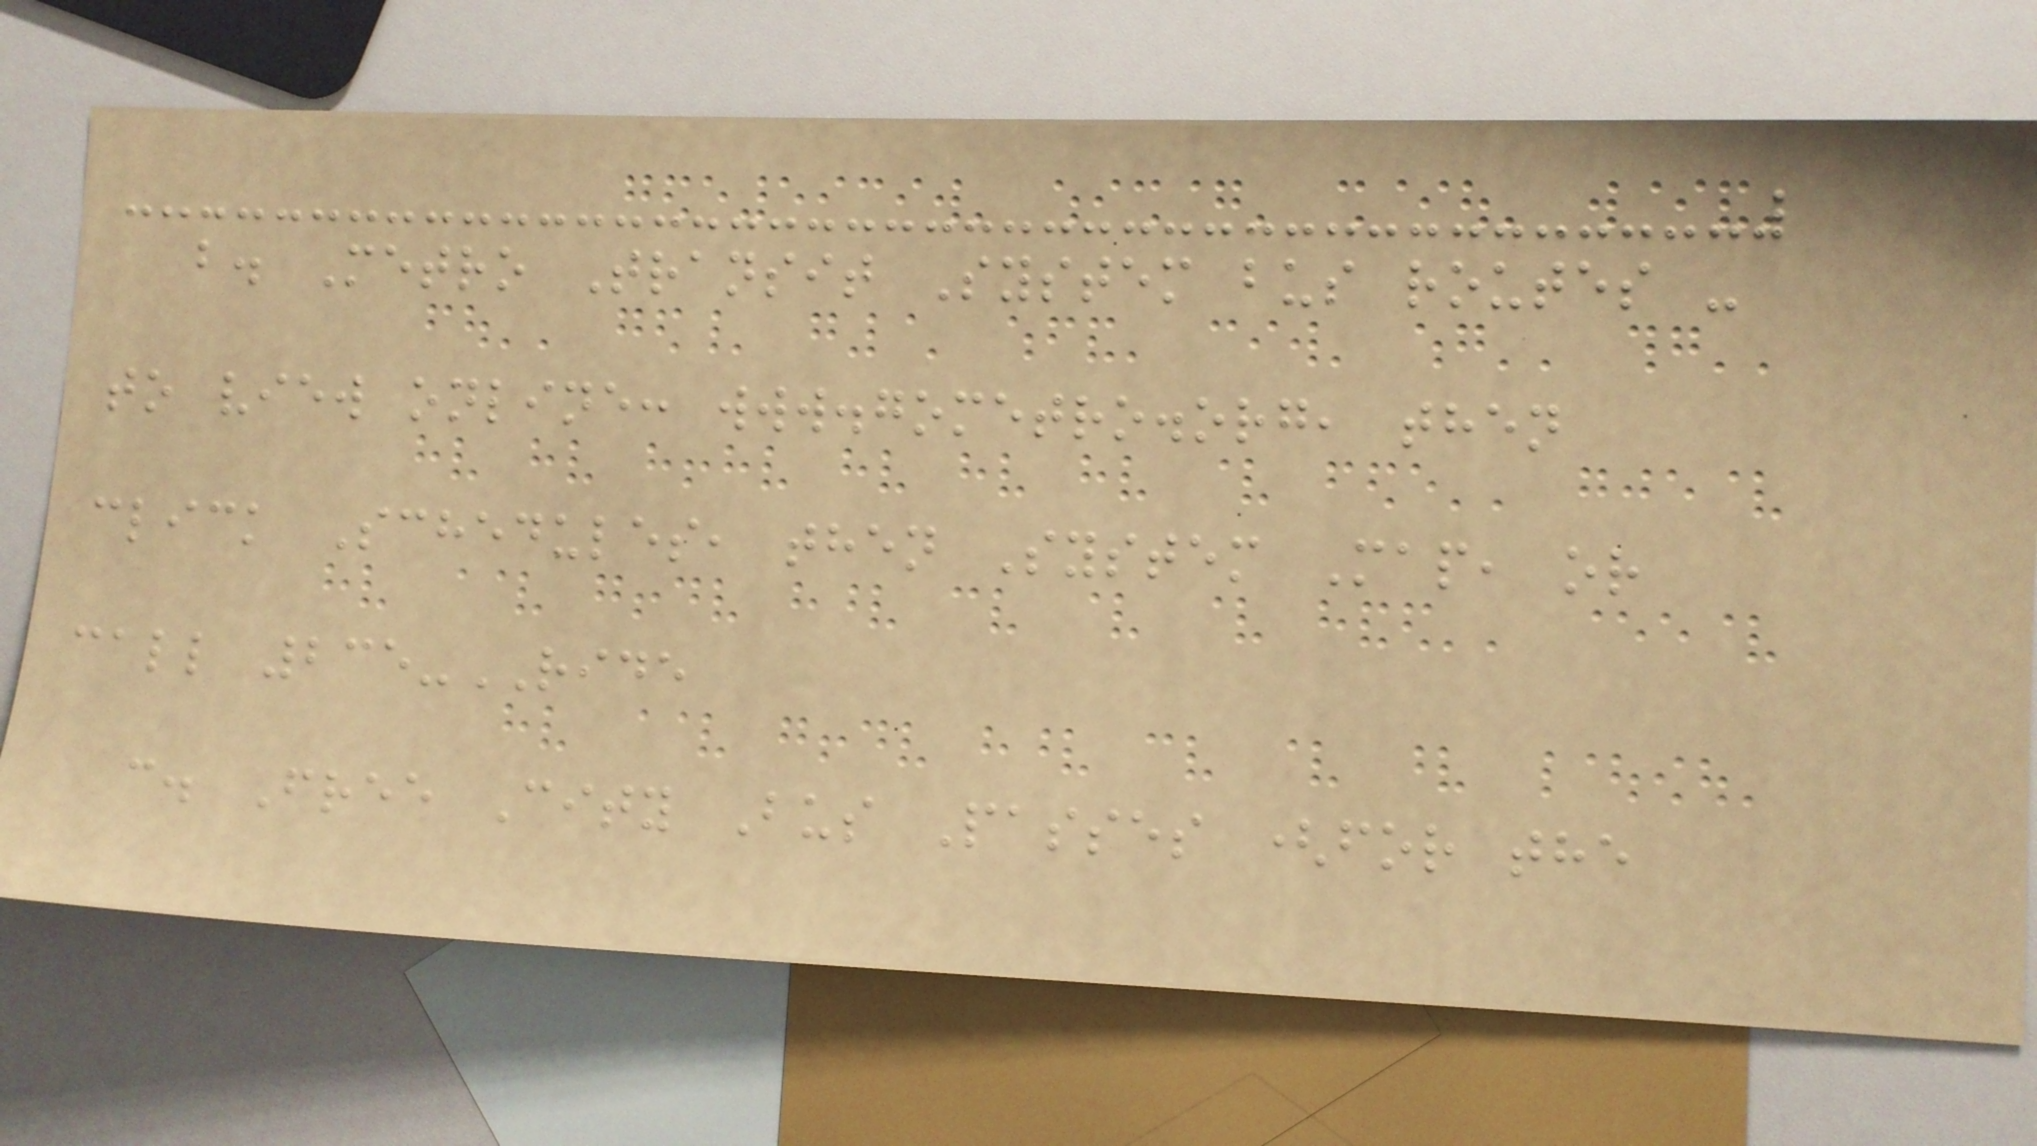b. Metro Transit System bus routes -
to view online: www.gometro.org, then
click Schedules, then System Map, or
call 235-RIDE
c. Free City Bus Passes (for the
